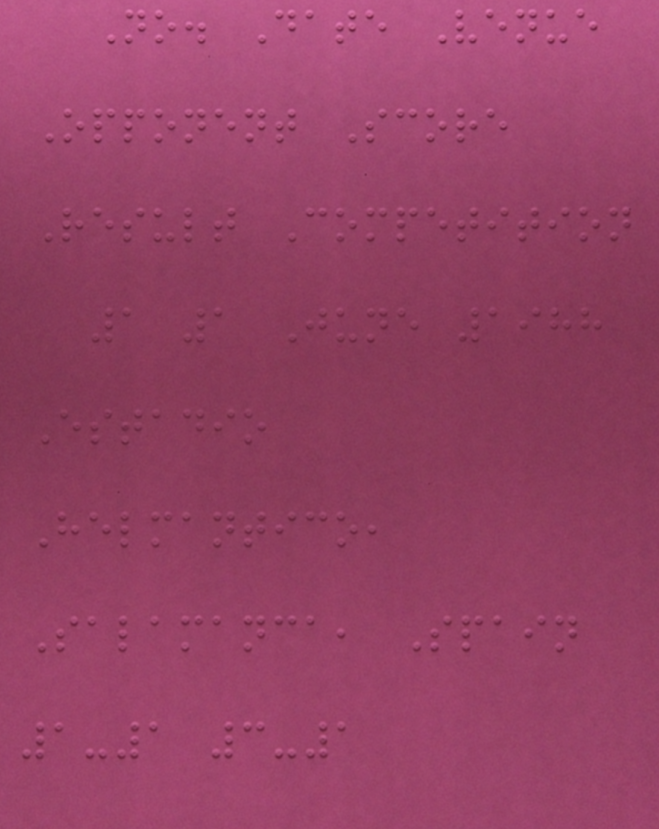No. Date Venue
Opponent Score
Result Competition
1 1 June 1988
Estadio
Helmantico,
Salamanca, Spain
1-1 3-1
